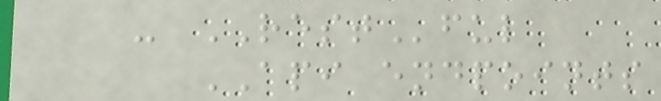- RESTful
API endpoints
